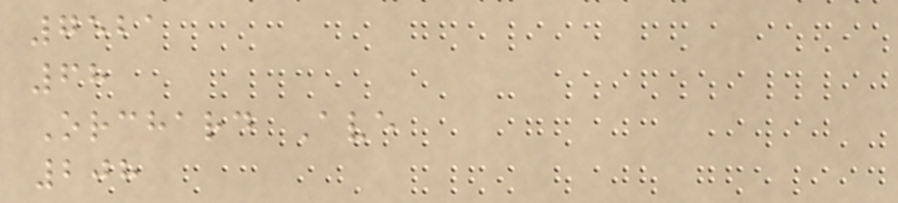7521
68
Orchard Ave
208
